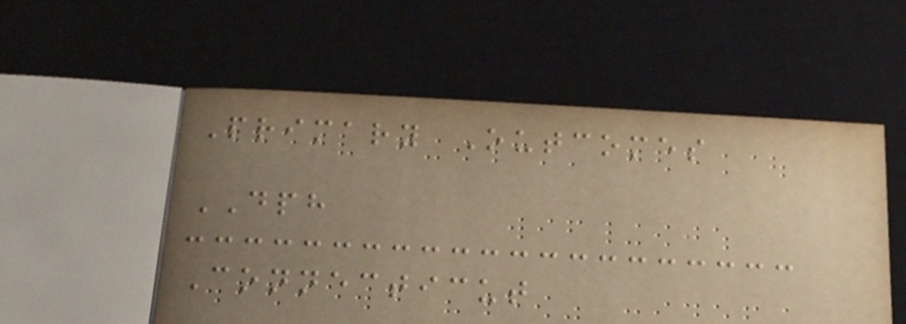Primary Outcomes
DPH
Connecticut
